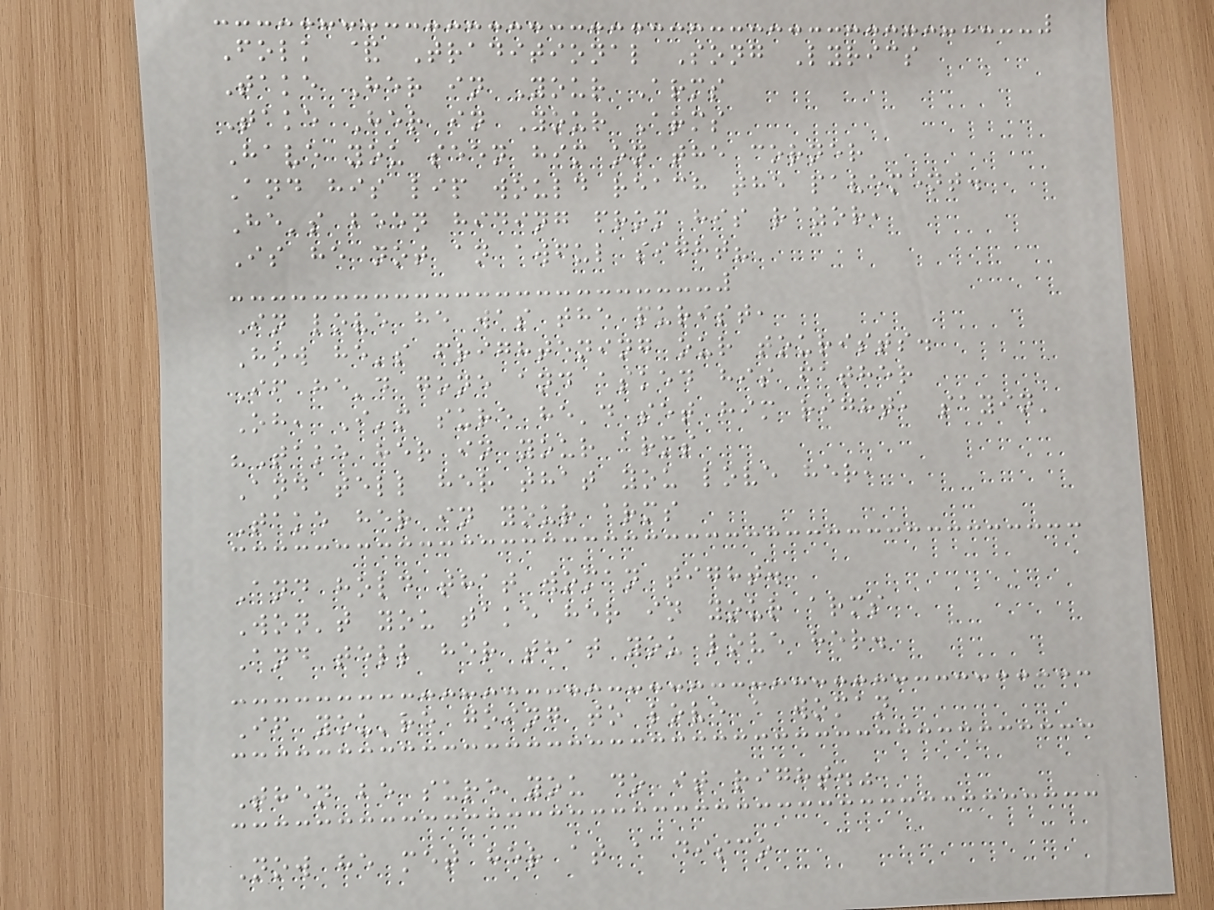Folk & Traditional Song Lyrics
Take Her in Your Arms
Take Her in Your Arms
Have you seen him on the corner
And his lip would reach the pavement.
He's been hiding from his razor,
Is he not an awful sight?
In love he was the purist,
How he's frightening our tourists.
If he'd gone and asked his father
Oh, I'm sure he'd set him right, sayin'
"Take her in your arms
And tell her that you love her,
Take her in your arms
And hold that woman tight.
Won't you take her in your arms
And tell her that you love her.
If you're going to love a woman
Then be sure you do it right."
Now he met her at a disco
